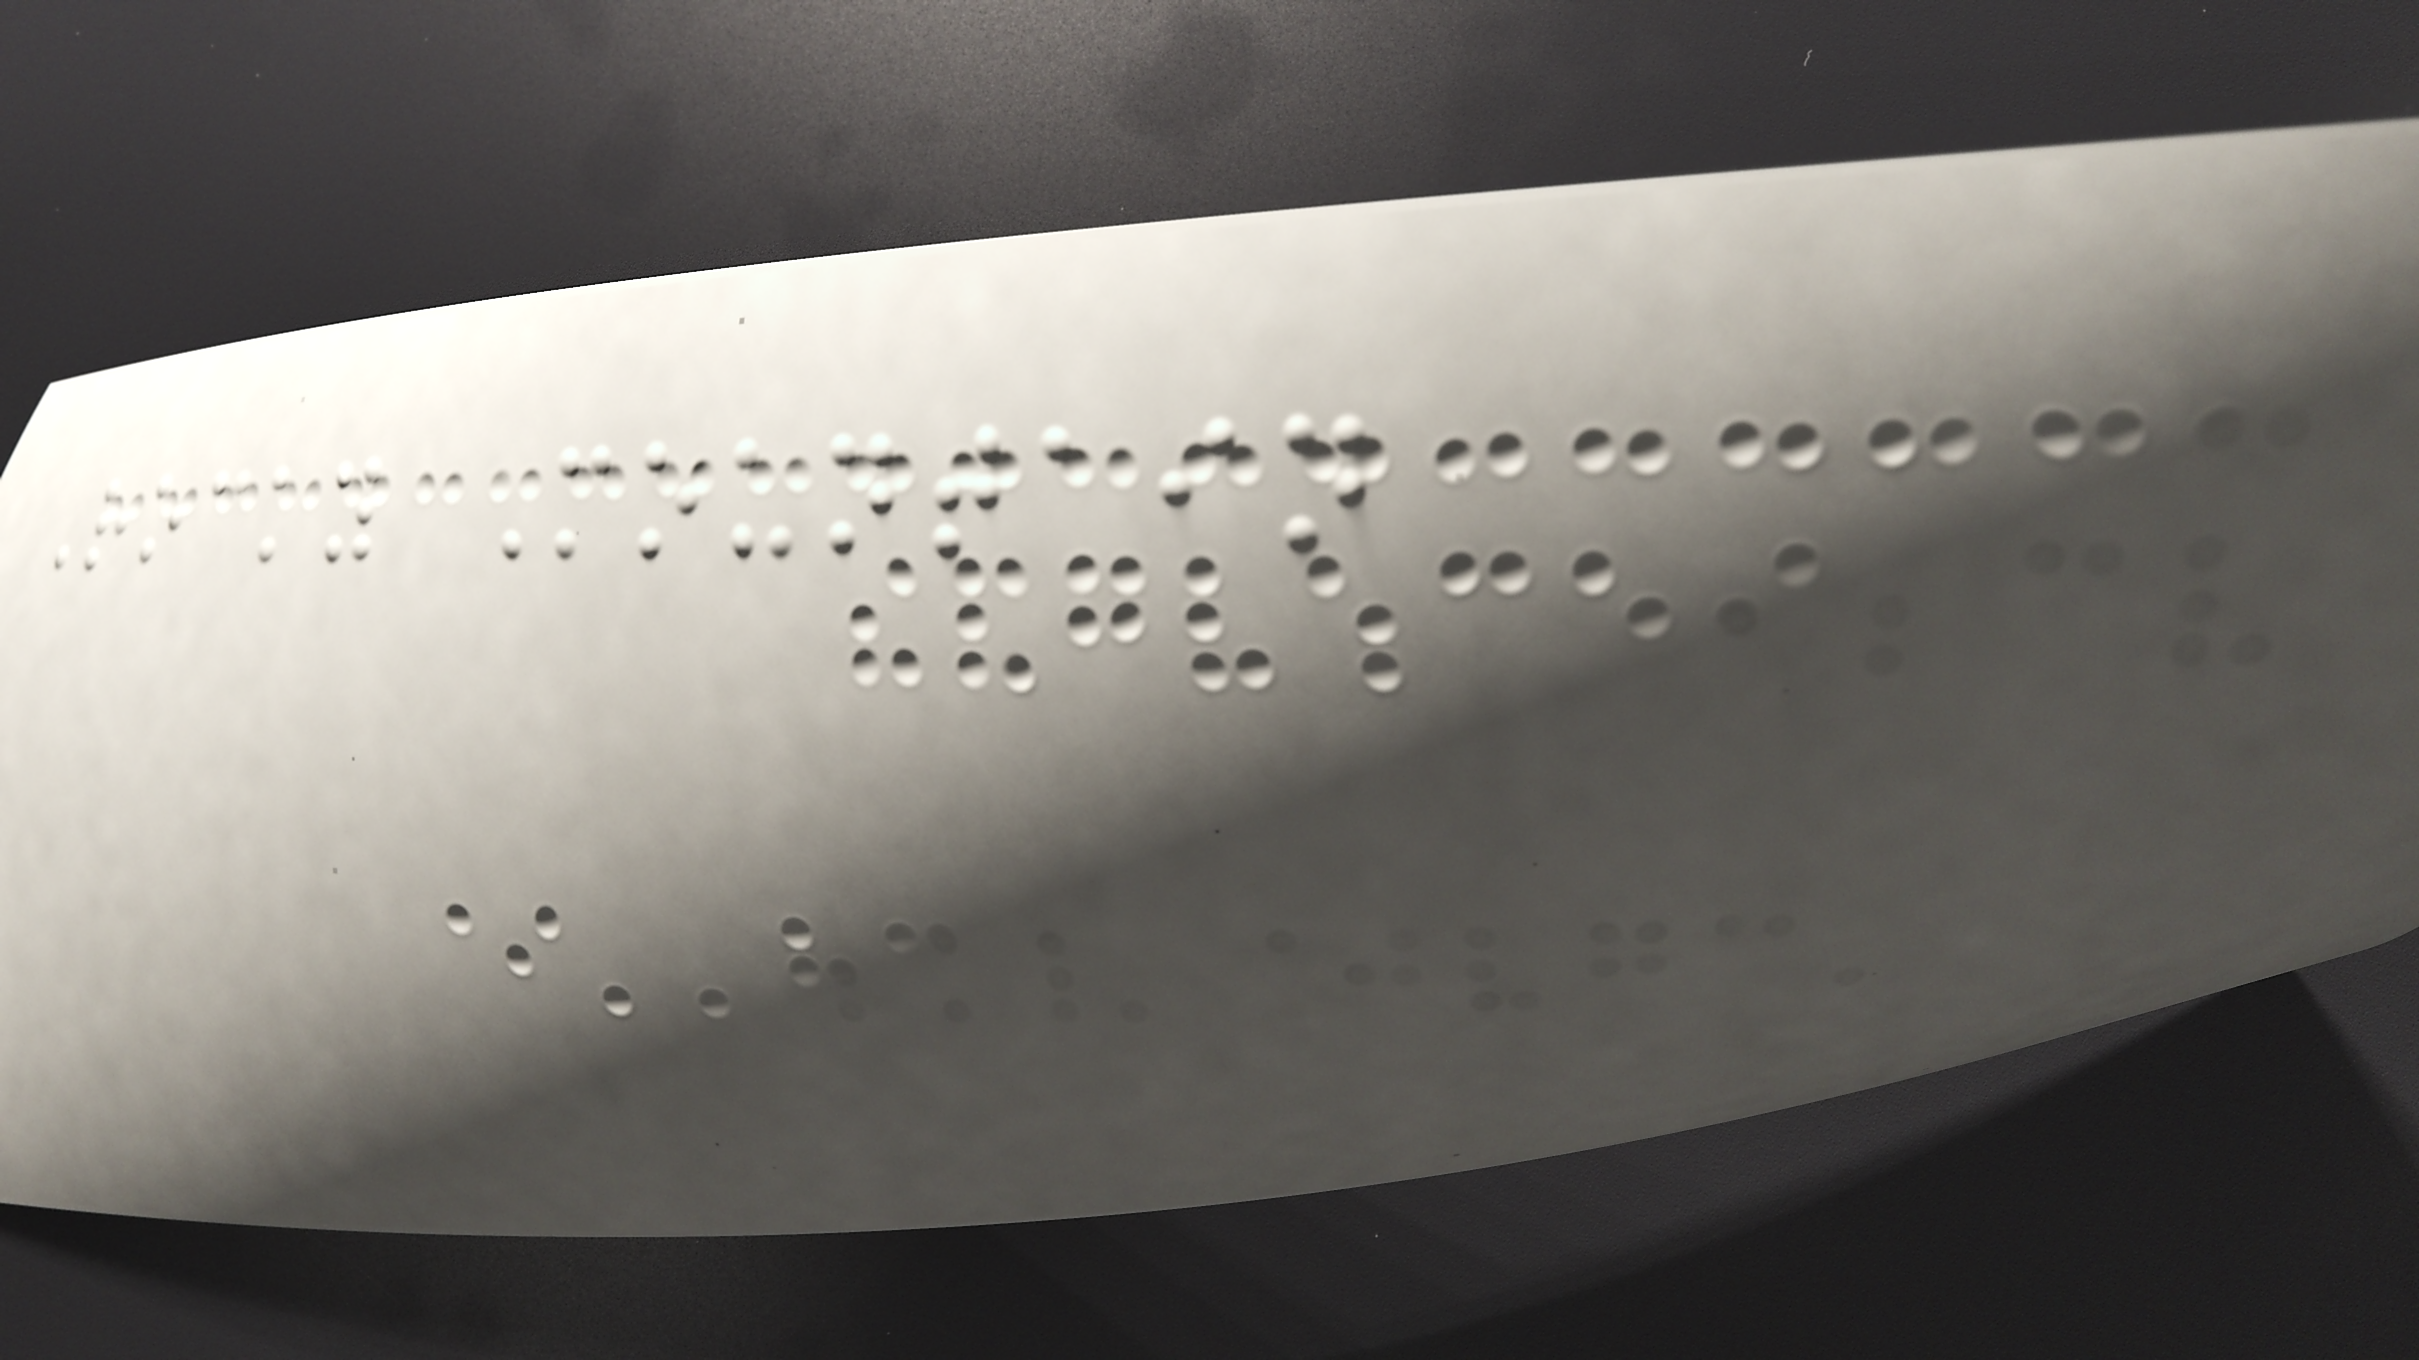Rocky Mountain
